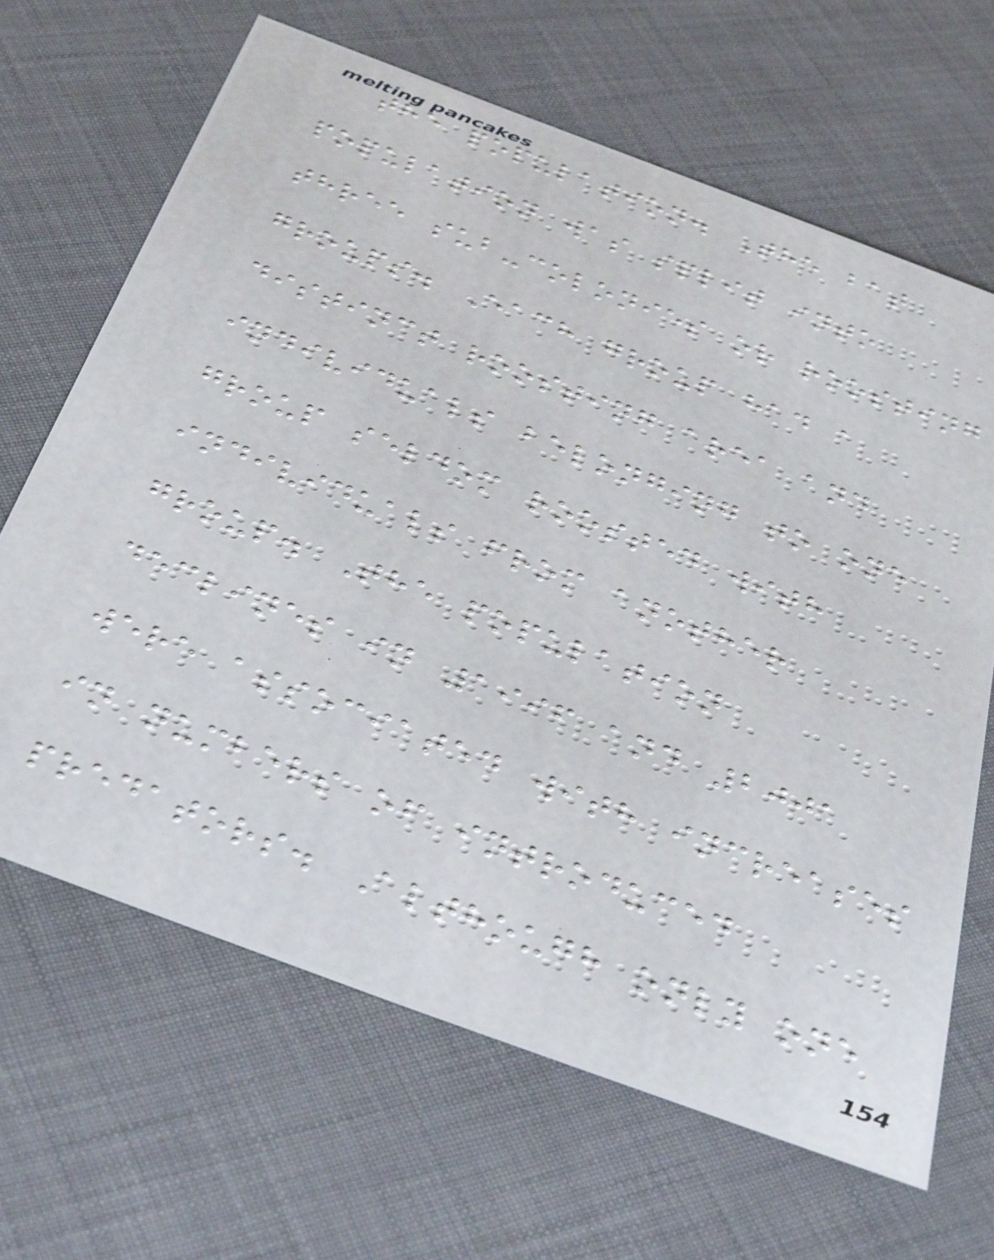the population. The bat
population was split into
three sub-colonies or roosting
groups. Each group had a
distinct roosting area and
individuals belonging to one
group seldom roosted with
individuals from another
group. The population
declines in 1996 and 2001
were associated with increases
in numbers of introduced
predators. Although only one
